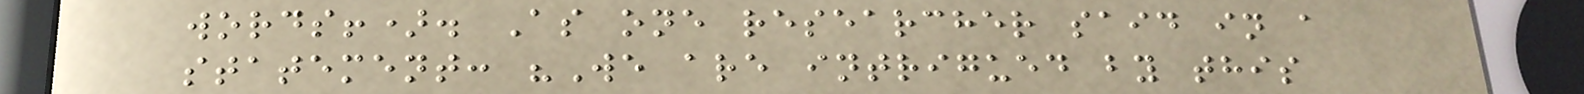words!). As one researcher said in a
statement: "We are intrigued by this
